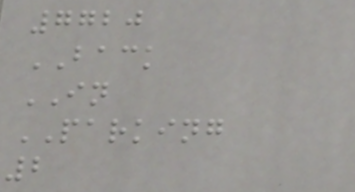7720
BACK
IN
PARKING
2
